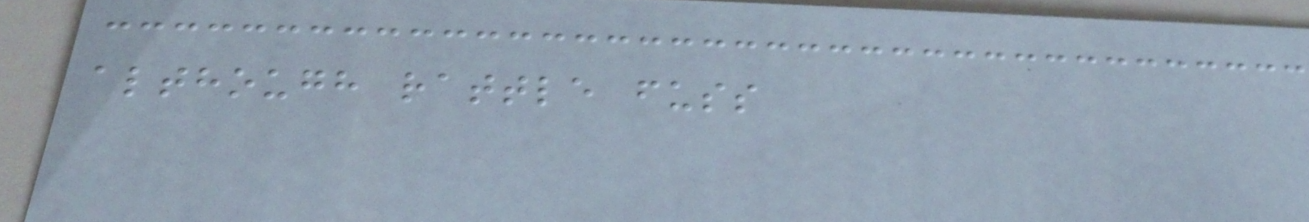although rattle fuss
